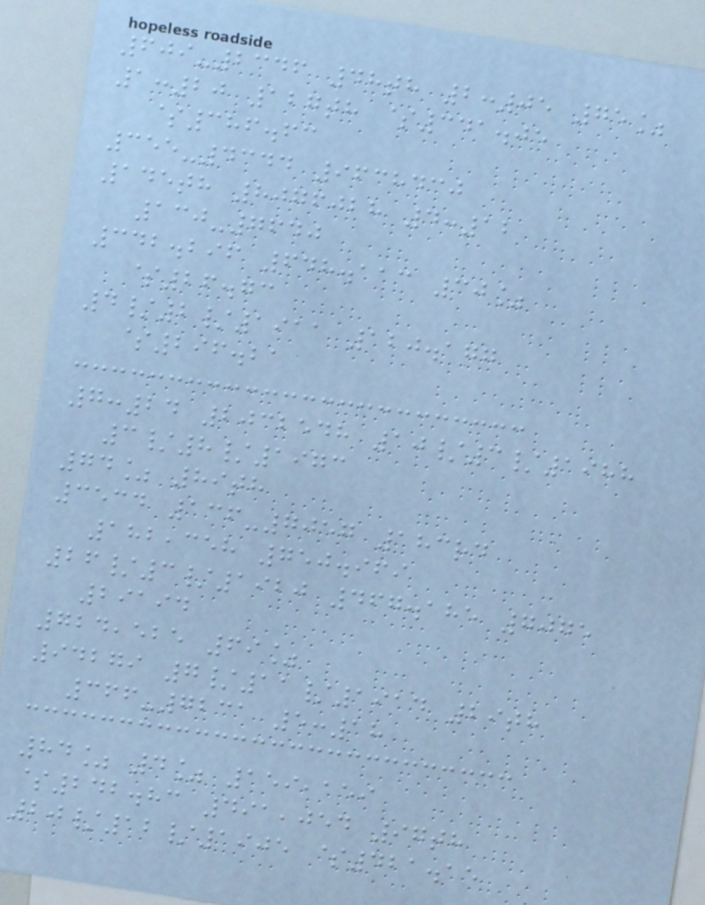609-2346 48th 2:05 75%
1:20 127th $341.05
$386.63
355-4344 9638430
145th 8076028 4:12
130-7640
342.296 648.113 30%
$26.73
4/2/1911 120.177
$296.21
7:24 2032548 10/3/1988
3/8/1973
74% 89th
3534 136-7057 183rd
182,358 750.969
26/3/1920 467.185 7075
29194
724,525 69%
94279 7/11/1914 29th
366-7231 5:18
84% 4% 159,159
$242.83 491,054 97th
20/12/1905 $421.15
